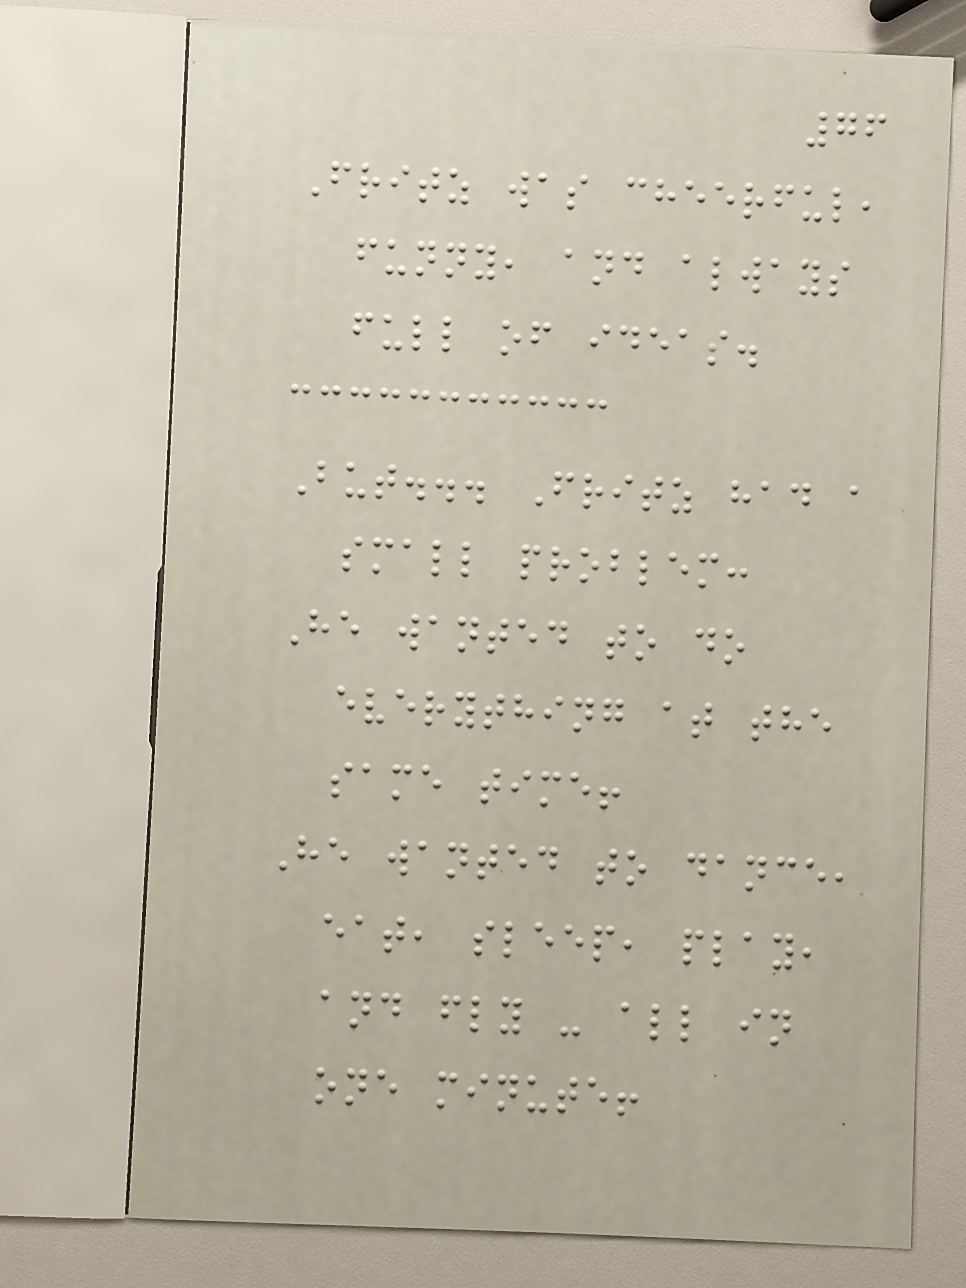76
Fritz was cheerful,
funny, and always
full of ideas.
But... Fritz had a
small problem:
He wanted to do
everything at the
same time!
He wanted to dance,
eat, sleep, play,
and fly - all in
one minute!
